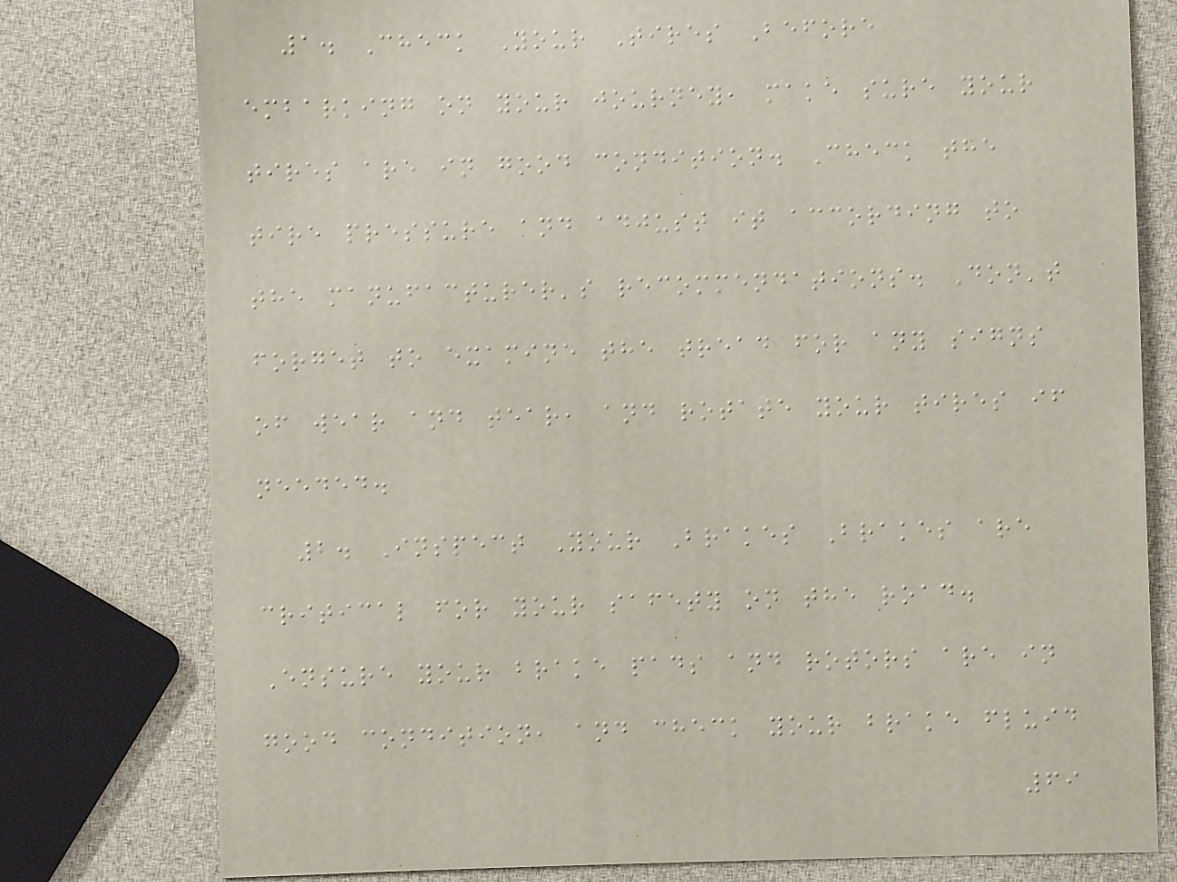1. Check Your Tires Before
embarking on your journey, make sure your
tires are in good condition. Check the
tire pressure and adjust it according to
the manufacturer's recommendations. Don't
forget to examine the tread for any signs
of wear and tear, and rotate your tires if
needed.
2. Inspect Your Brakes Brakes are
critical for your safety on the road.
Ensure your brake pads and rotors are in
good condition, and check your brake fluid
69
